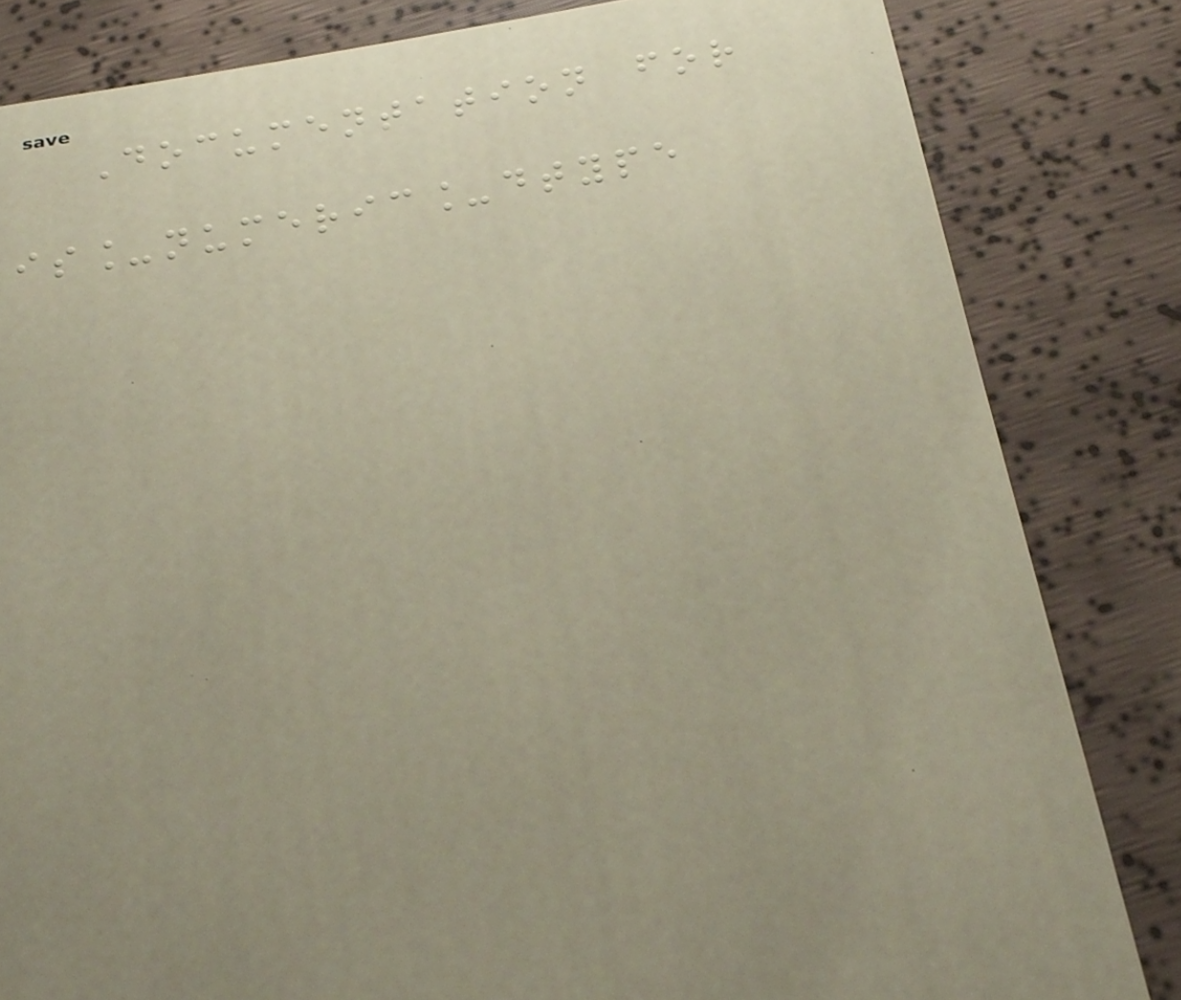Documentation for
is_numeric_dtype
